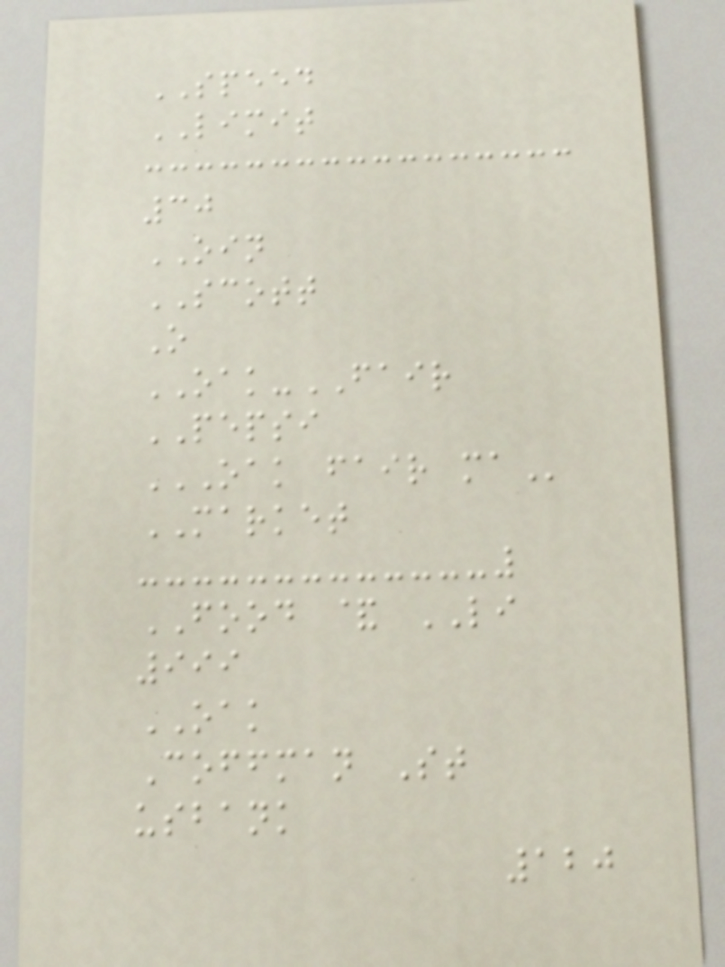SPEED
LIMIT
30
OIN
SCOTT
O
OAK-FAIR
PEPSI
OAK FAIR MA
MARKET
FOOD & LI
999
OAK
Coffman St
usbank
120
